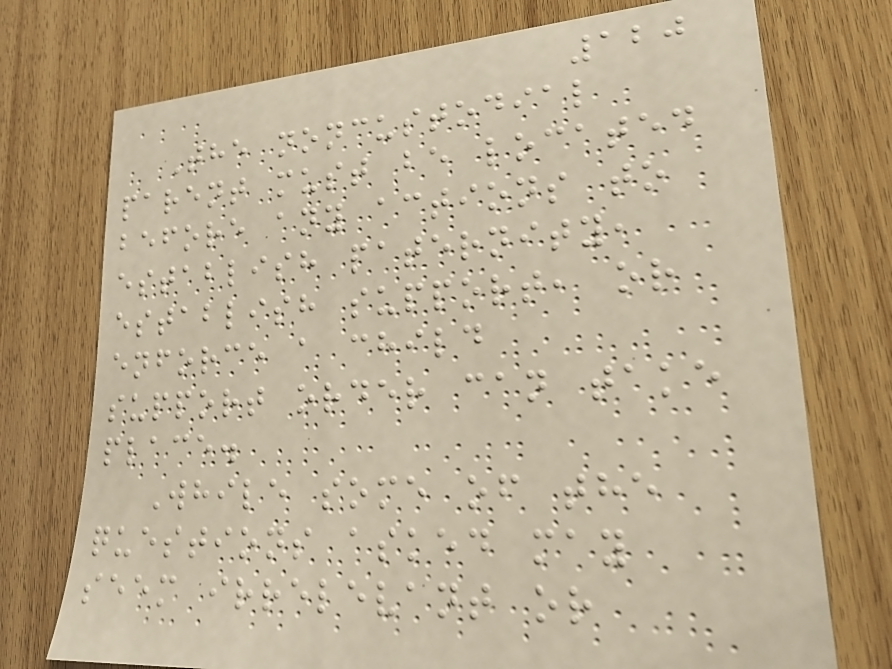120
The noncustodial
parent must be located
before any actions to
establish paternity,
establish support, or
enforce a child
support order can take
place.
While some of the
questions asked may
seem irrelevant or
